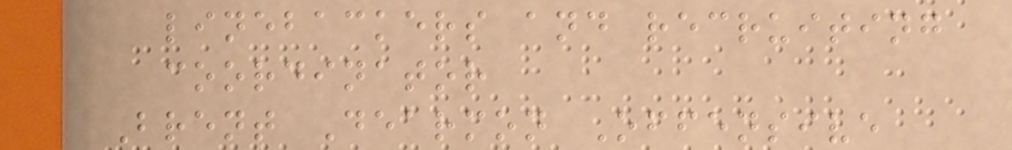linebackers and recruiting
coordinator
Brent Dearmon Offensive
